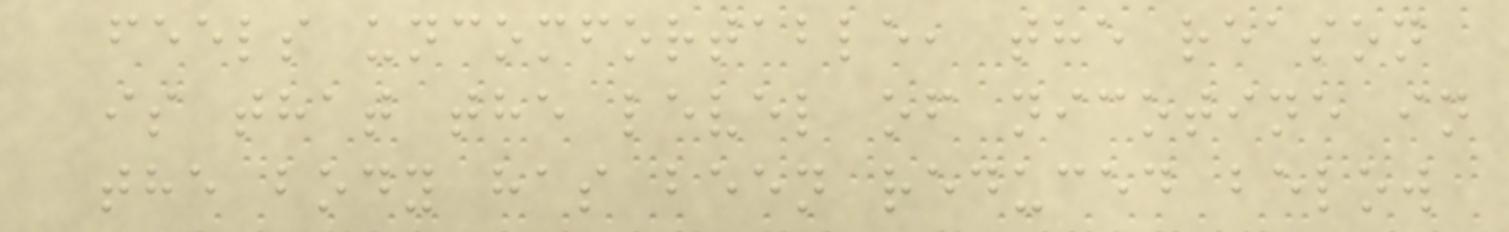feels uncomfortable, the reason
is that the level of nicotine in
the body has been reduced below
